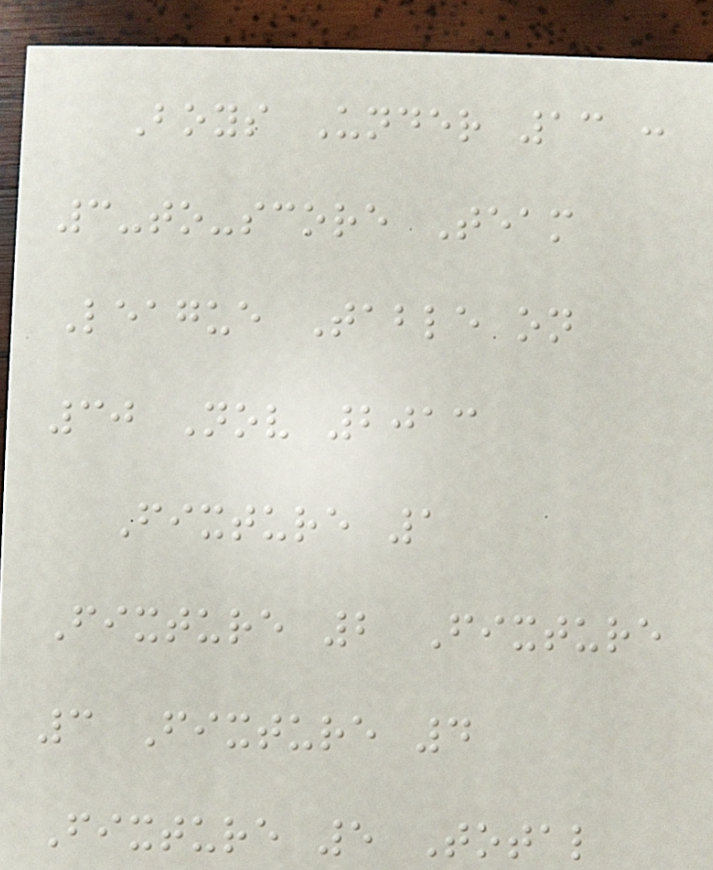Boys Under 13 :
3-to-score Team
League Table on
30 Nov 2013
Fixture 1
Fixture 2 Fixture
3 Fixture 4
Fixture 5 Total
